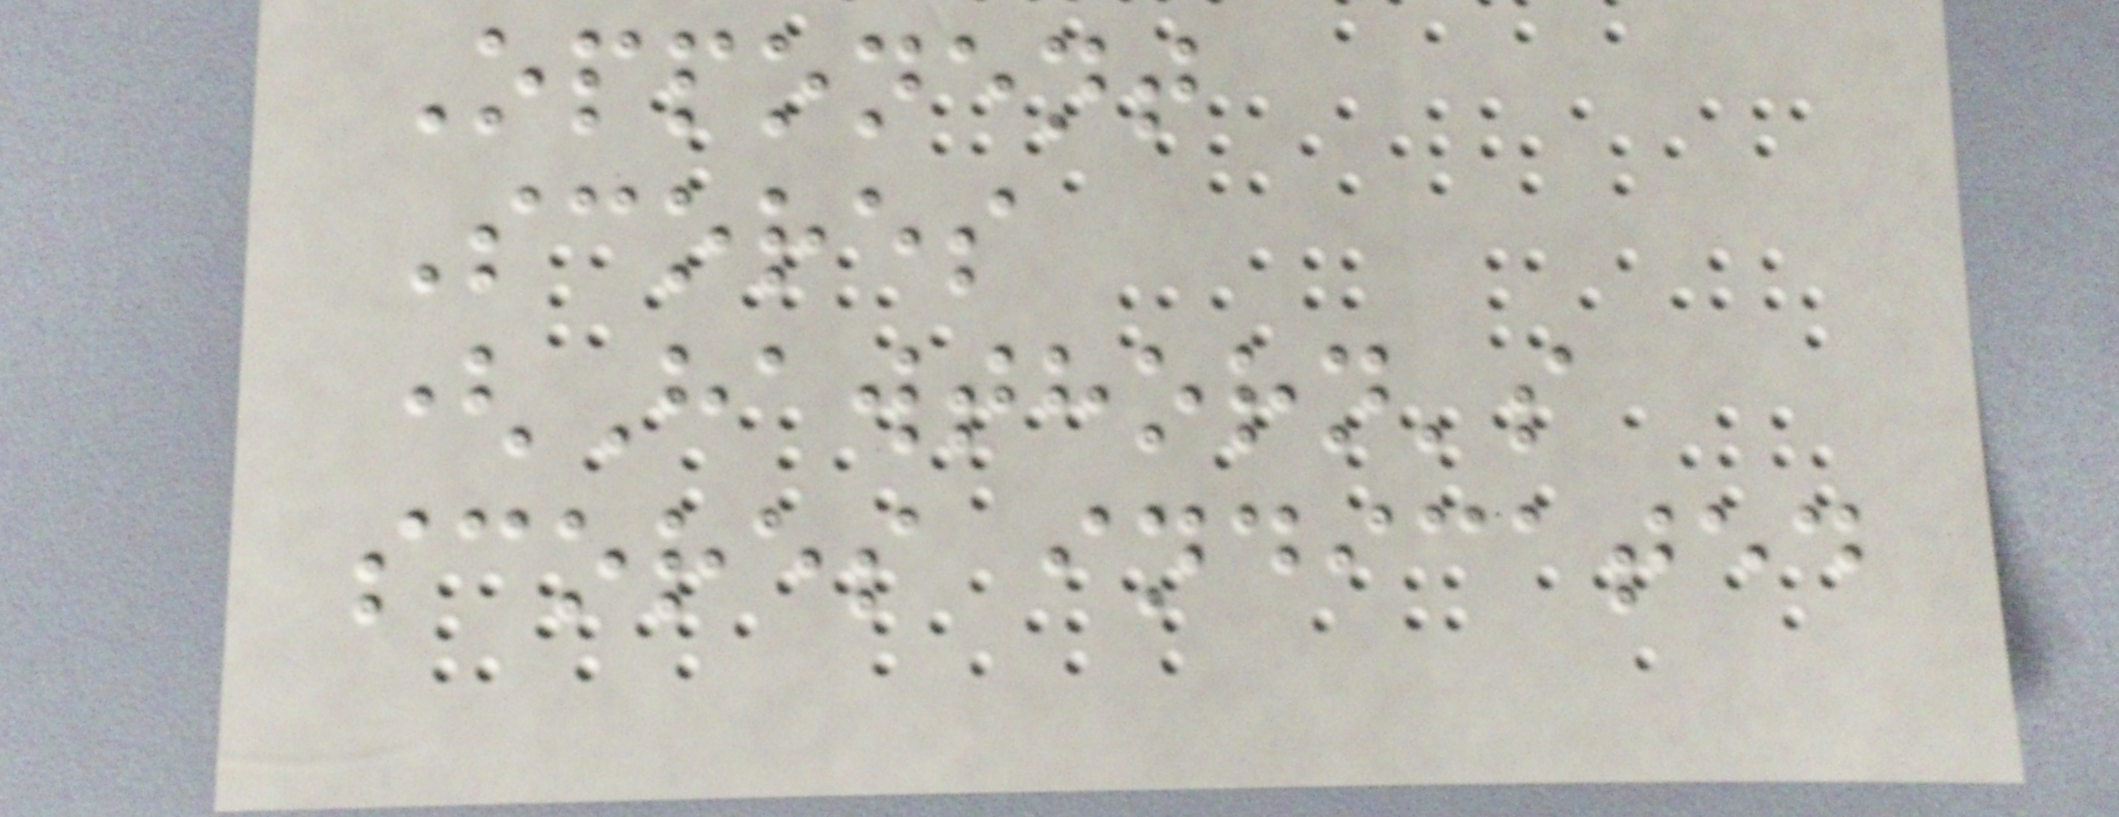Opponent
Scores
(Hawthorn's
scores indicated
